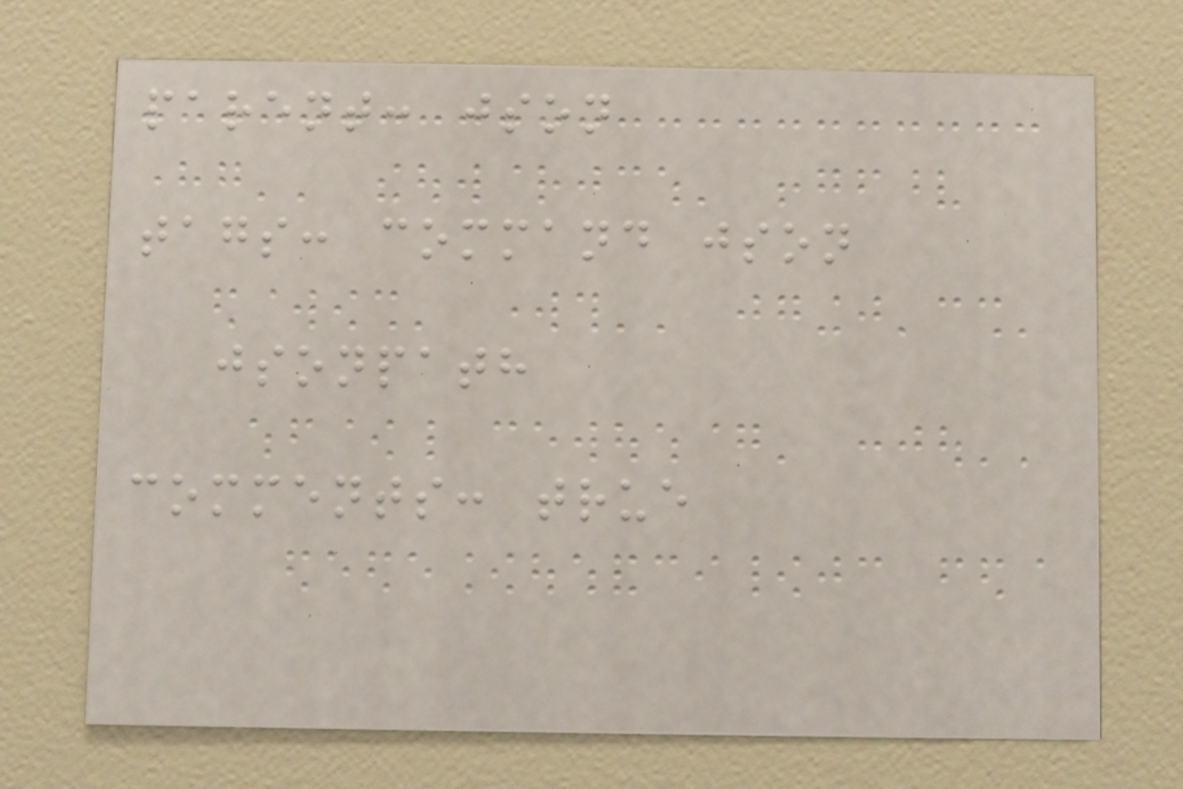parent: json
tags: command json
jsonpath
comments: true
